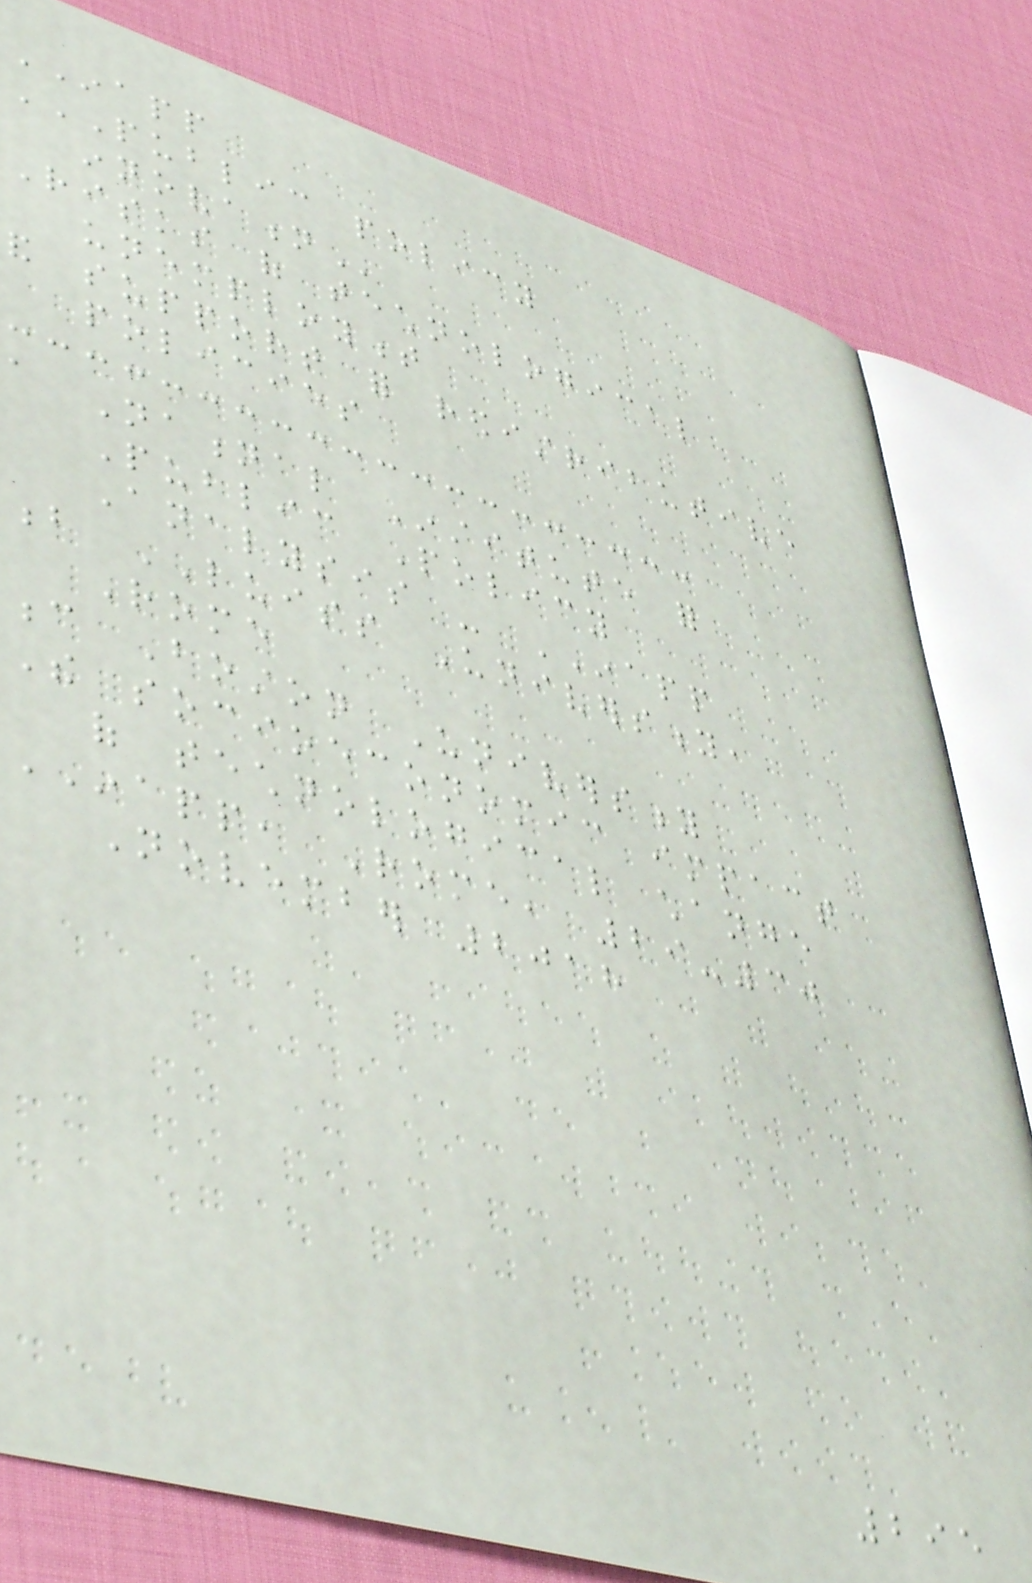INAPP
PUBLIC POLICY
INNOVATION
Risks of technological
unemployment
and support for redistributive
policies
a National Institute for
Public Policy
Analysis - INAPP
b LUISS University,
Rome
c Boston University
The socioeconomic impact
of technological change
INAPP, Rome, 29-30
November 2018
295
